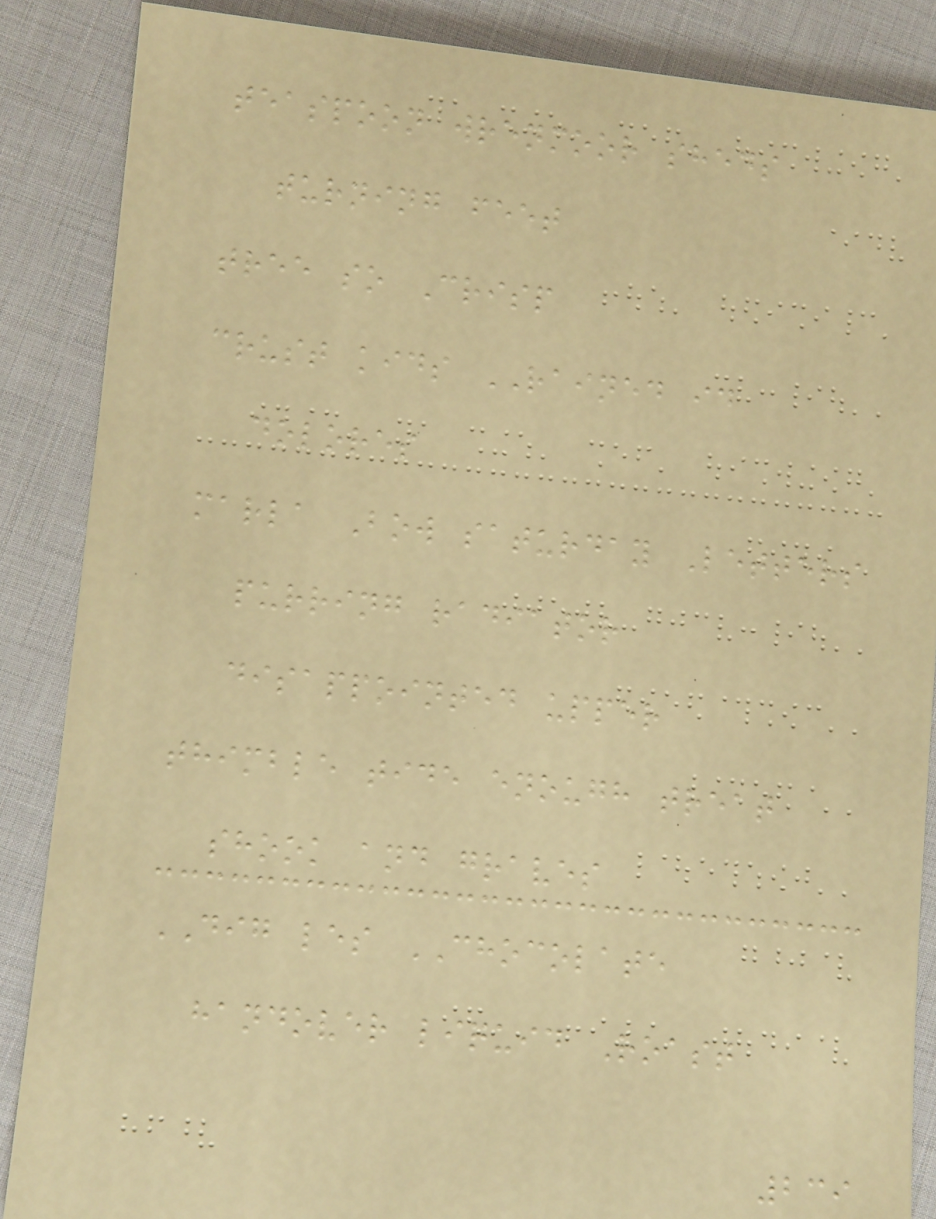teaspoon wrenmoor sheds
turning feet
tree so Crisp
crust kids RAINED id
dolores
marla Bow saturday Letters
purring radiator
disappointed upper
thimble tide enough treat
shook and graves
DIG les CHOCOLATE
handover liquid Roast
239
